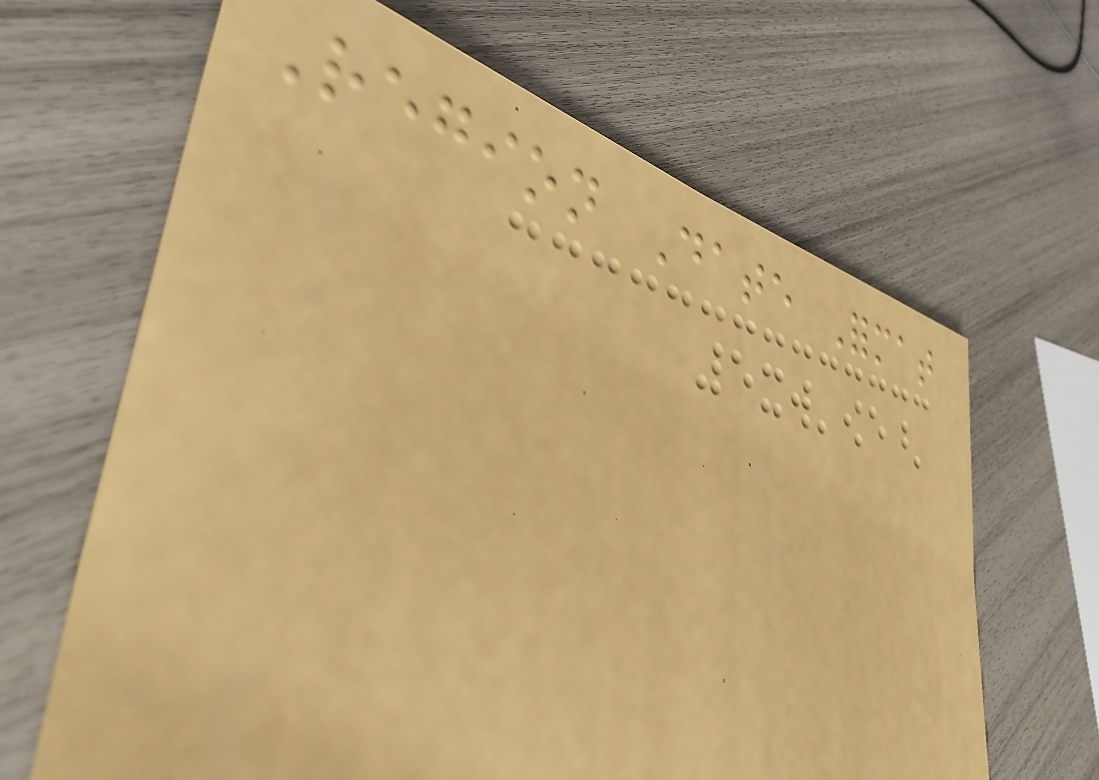Region Date Format
